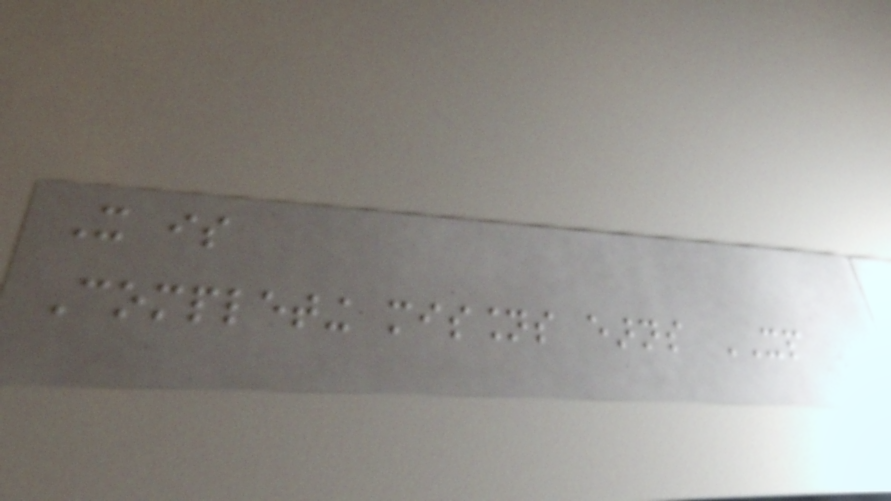It is
Completing missions earns XP
